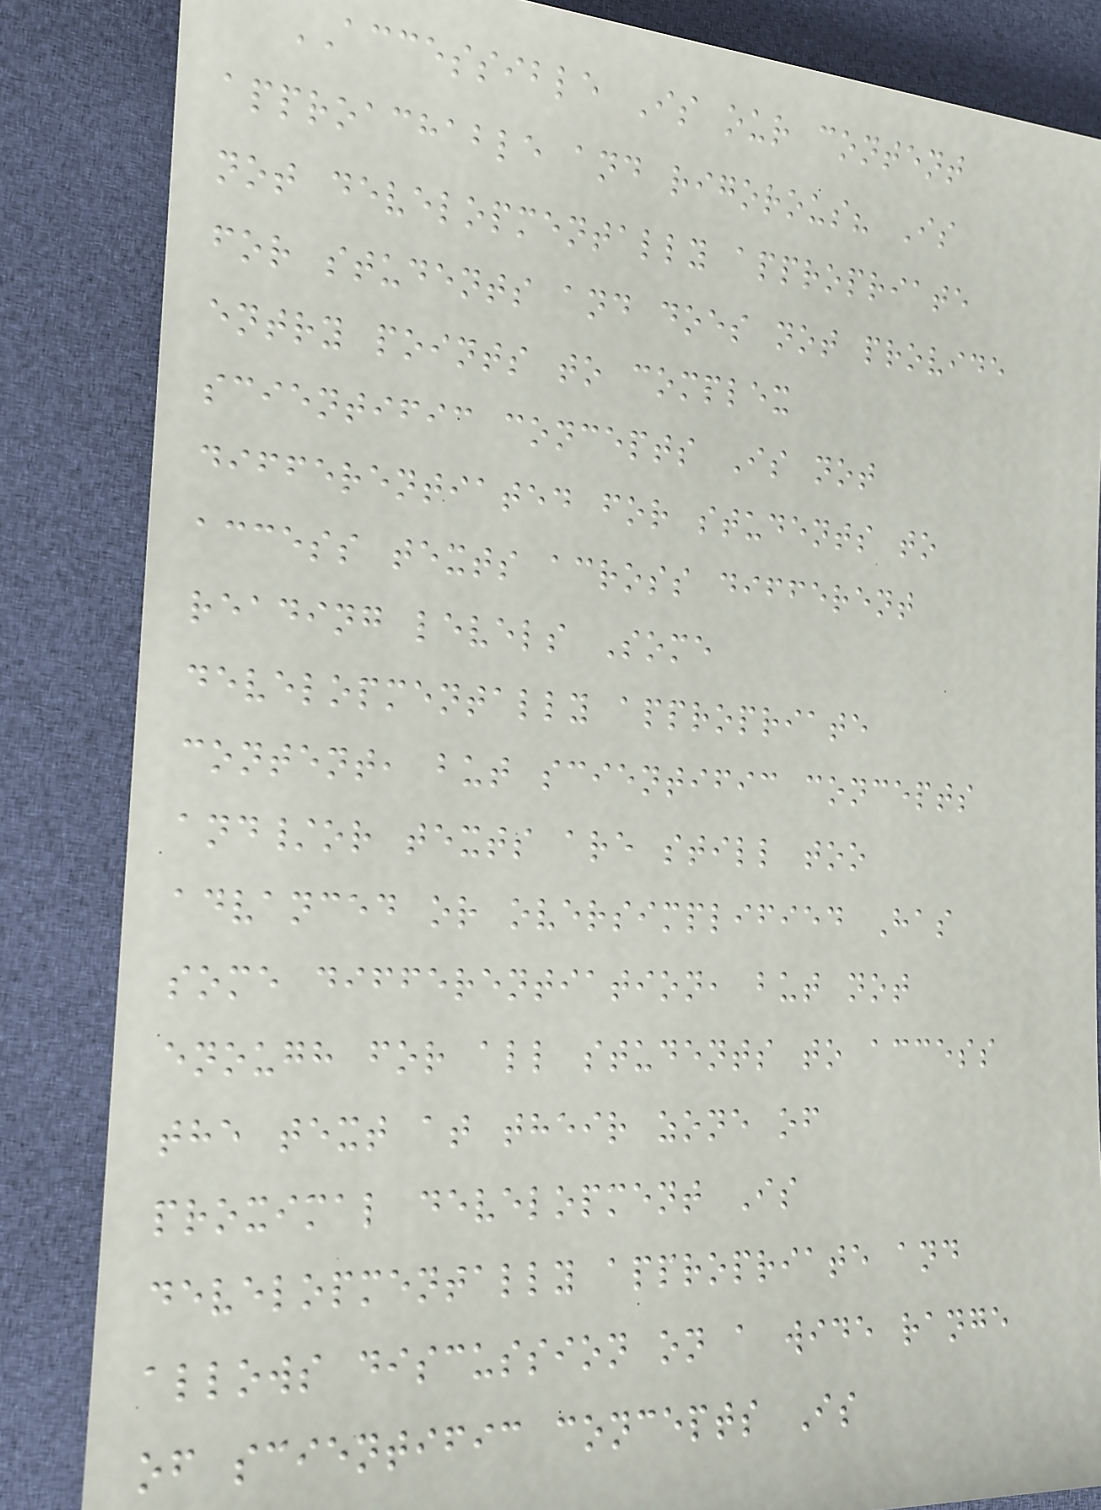ACCESSIBLE Is our content
approachable and rigorous? Is
not developmentally appropriate
for students and does not provide
entry points to complex
scientific concepts Is not
differentiated for students to
access texts across different
reading levels Some
developmentally appropriate
content, but scientific concepts
and/or texts are still too
advanced or oversimplified Has
some differentiation, but not
enough for all students to access
the text at their zone of
proximal development Is
developmentally appropriate and
allows discussion on a wide range
of scientific concepts Is
